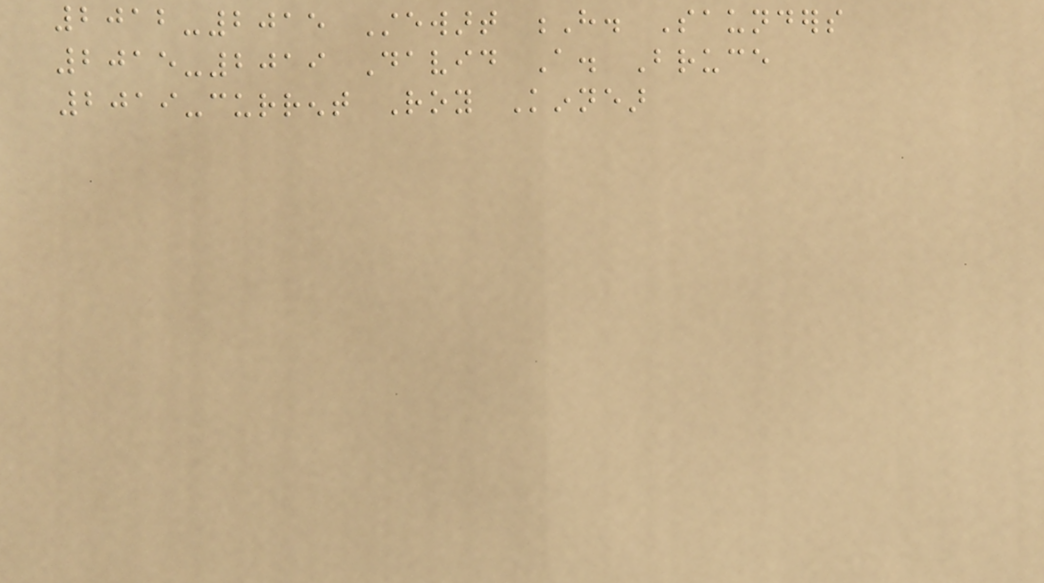2012-2015 Stewart H. Saunders
2015-2019 David A. Bruce
2019-current Roy Kinnear
